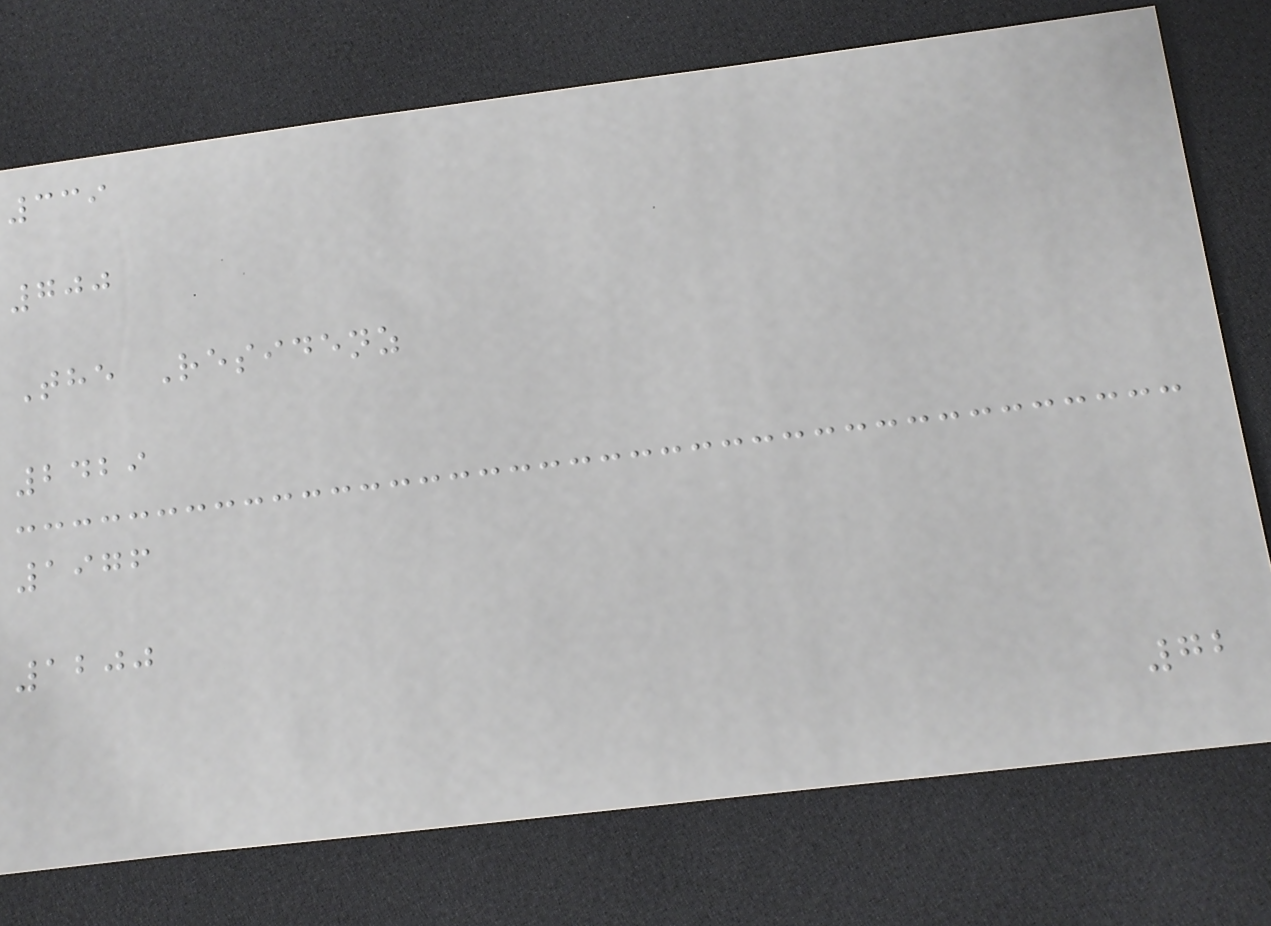339
700
The Residenz
2429
1976
1200
72
